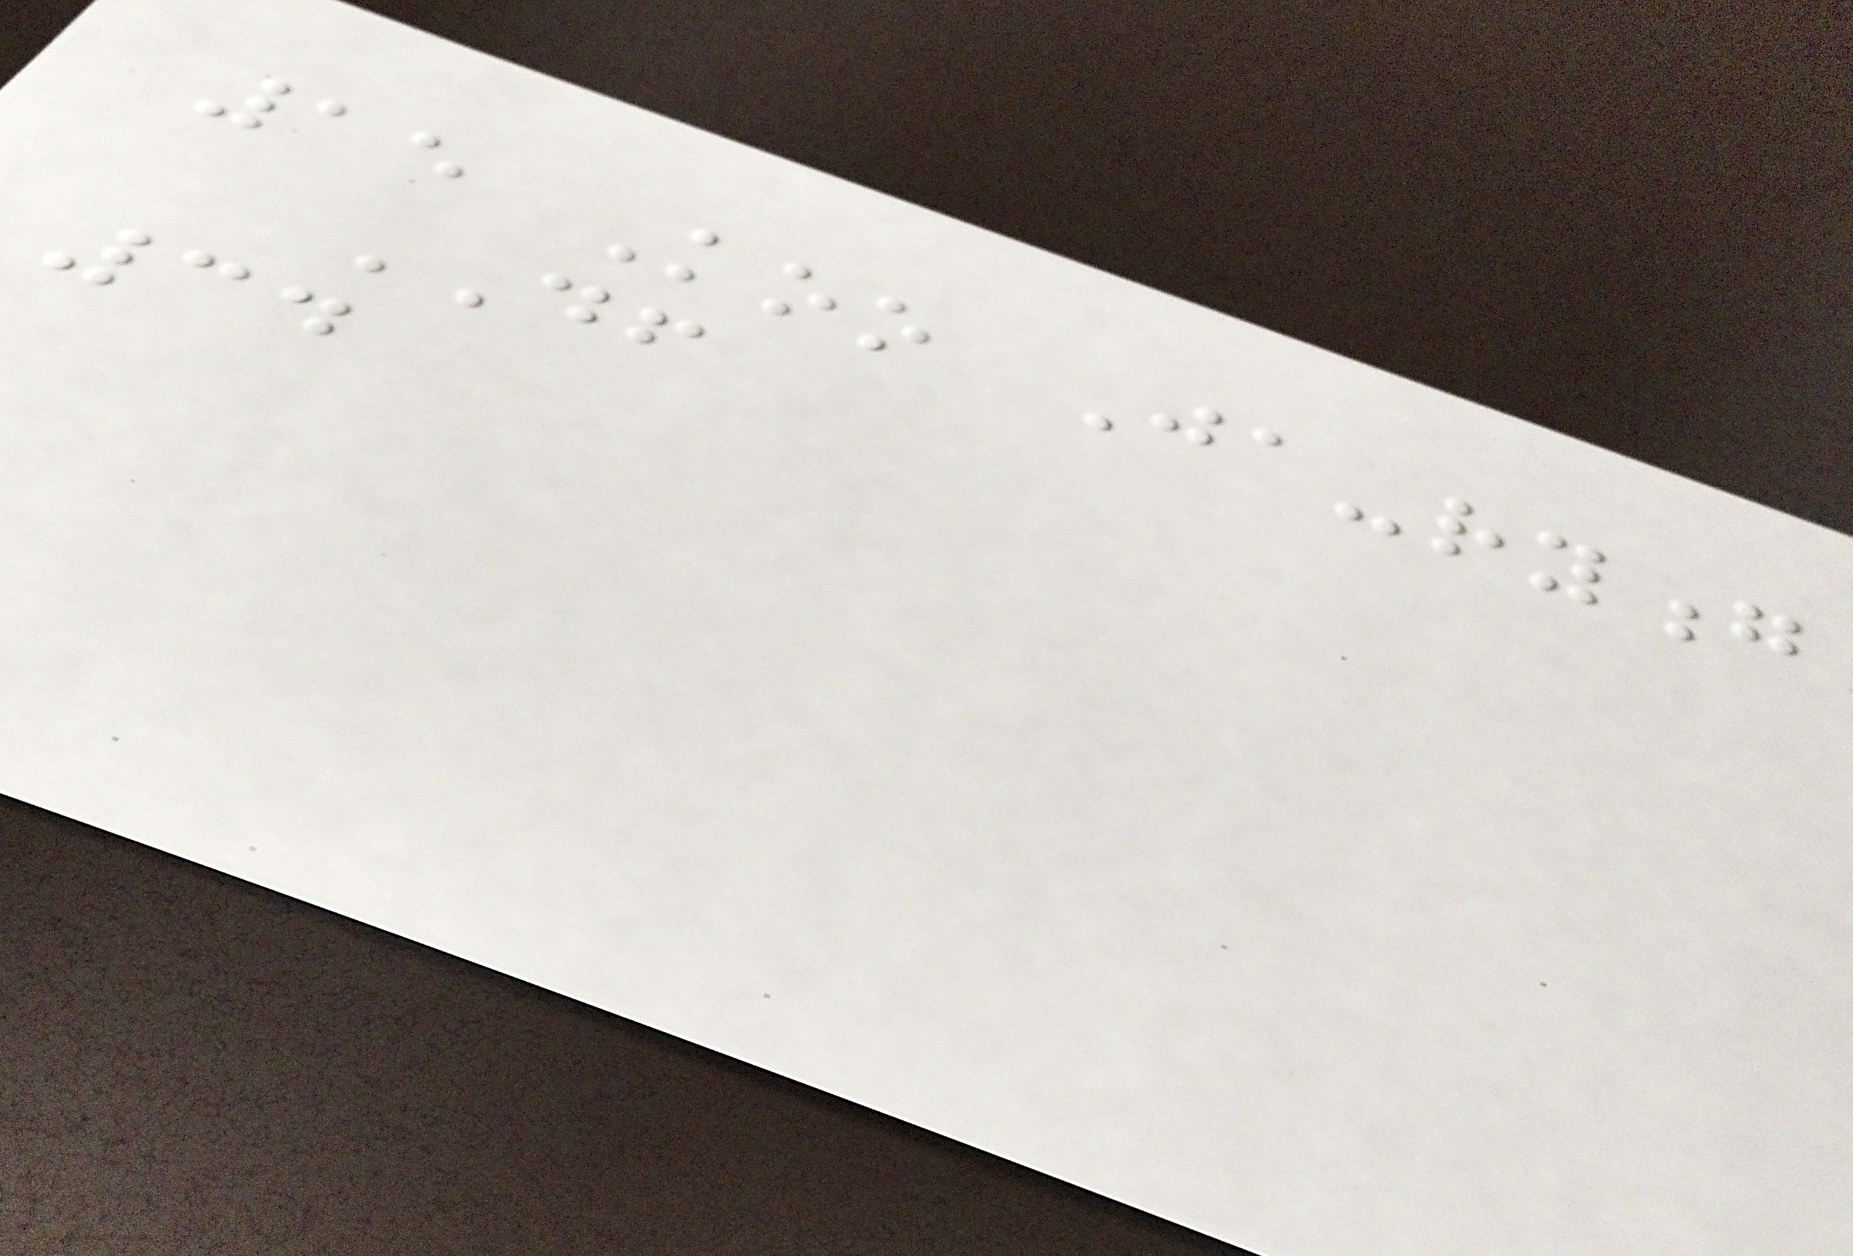15 Koo Ja-ryong
DF
34
